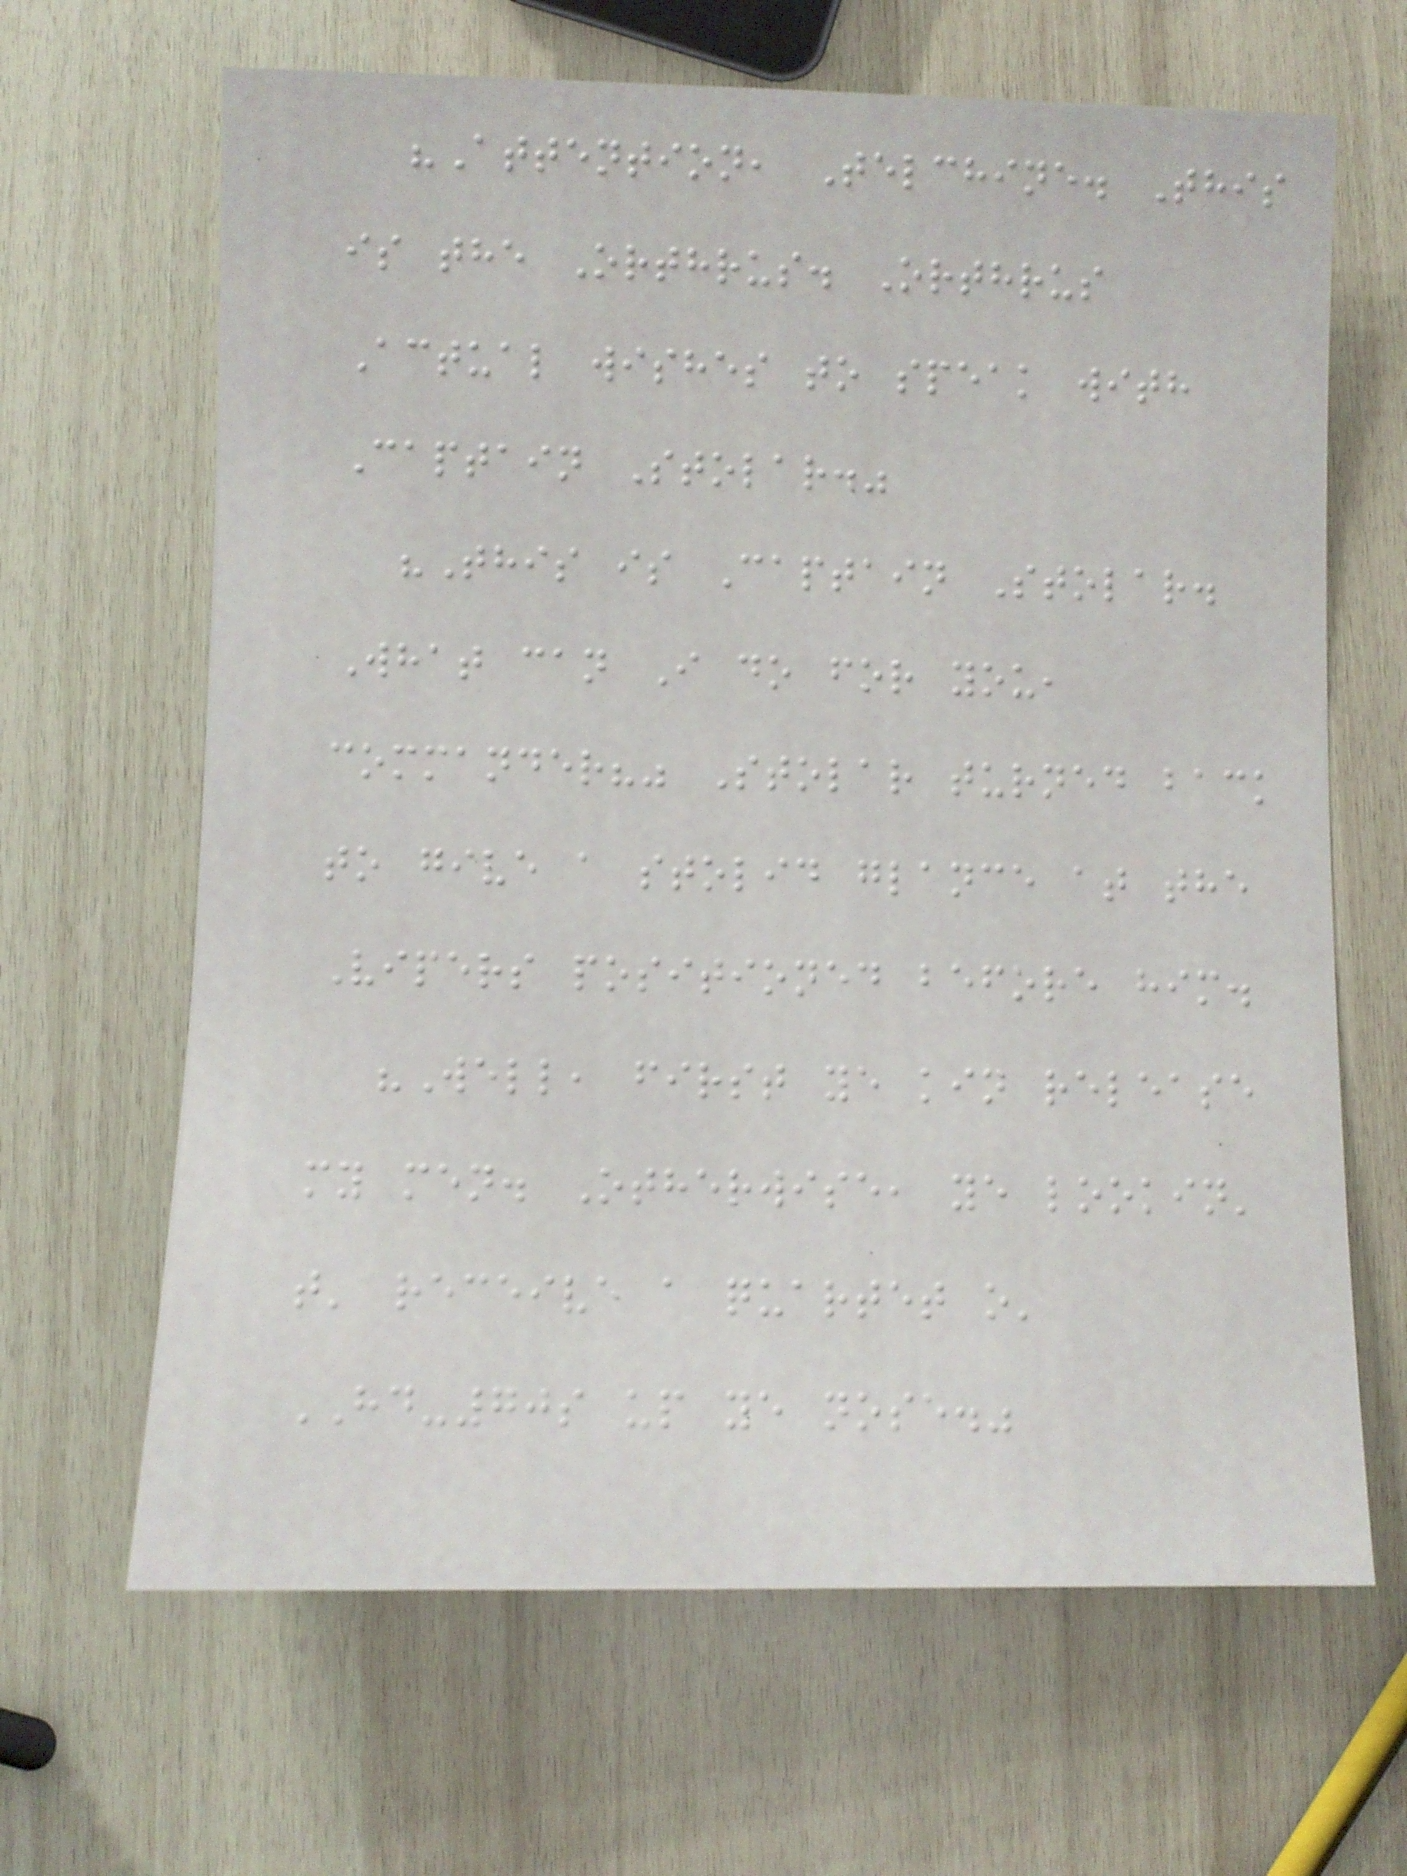"Attention, Telchine. This
is the Orthrus. Orthrus
Actual wishes to speak with
Captain Stolar."
"This is Captain Stolar.
What can I do for you,
commander?" Stolar turned back
to give a stolid glance at the
Vipers positioned before him.
"Well, first ye kin release
my men. Otherwise, ye lookin'
t' receive a quartet o'
HD-70s up ye nose."
